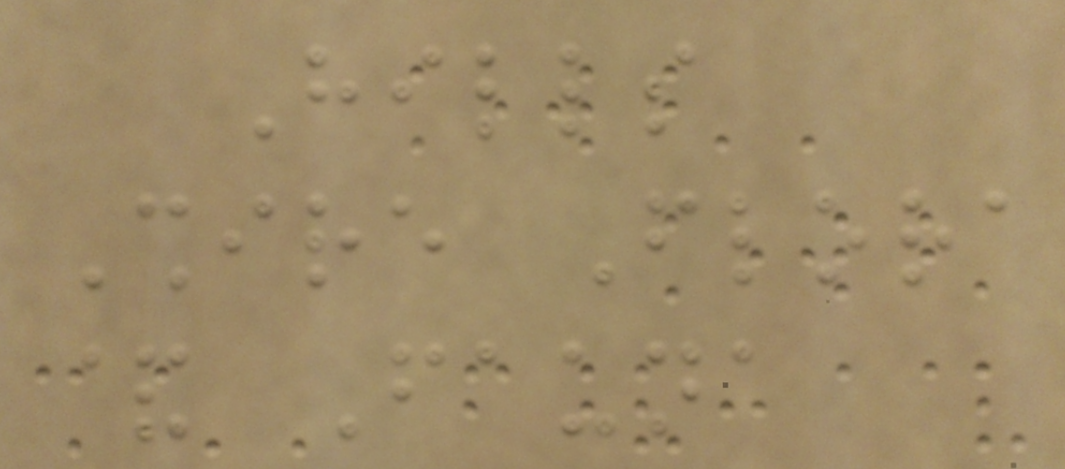Hills
Shire Flora
& Fauna
